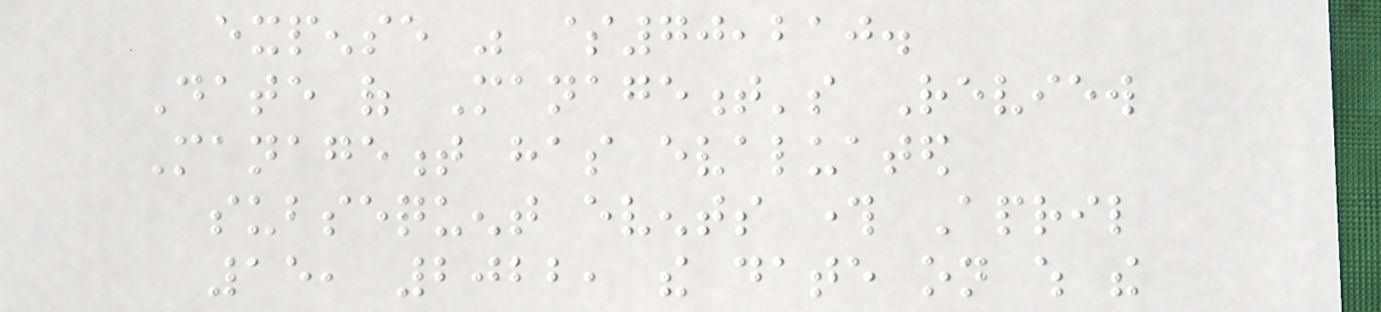expense was $70,210.
Date of Management's Review
Management has evaluated
subsequent events through April
15, 2022, the date on which the
